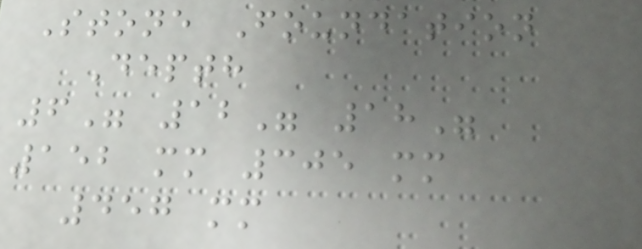Stone Foundation
Depth
6" 12" 18"
152 mm 305 mm
457 mm
